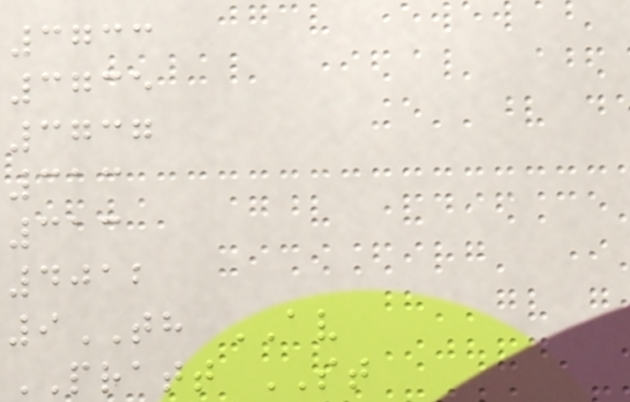3733
3735
3737
313
313
4012
9TH AV
PRATT ST
